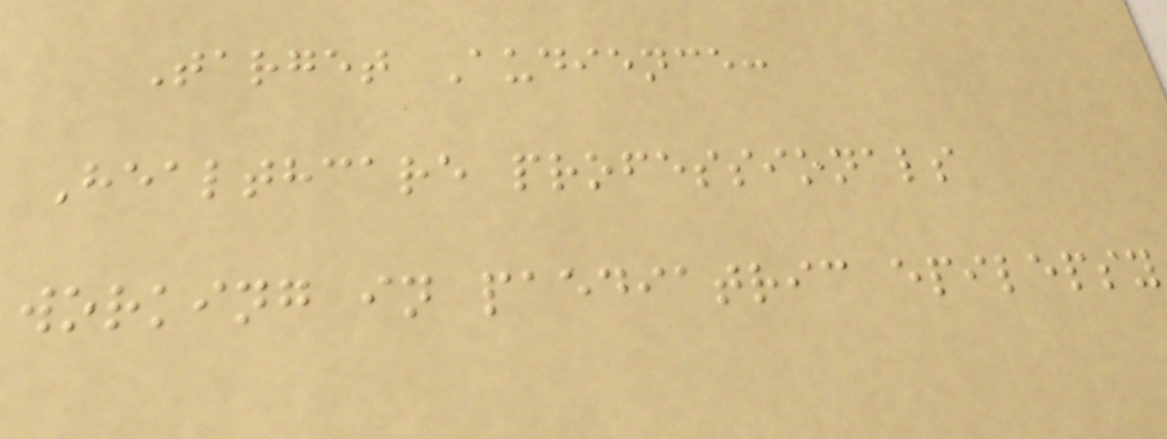Target Audience:
Healthcare professionals
working in paediatric epilepsy
